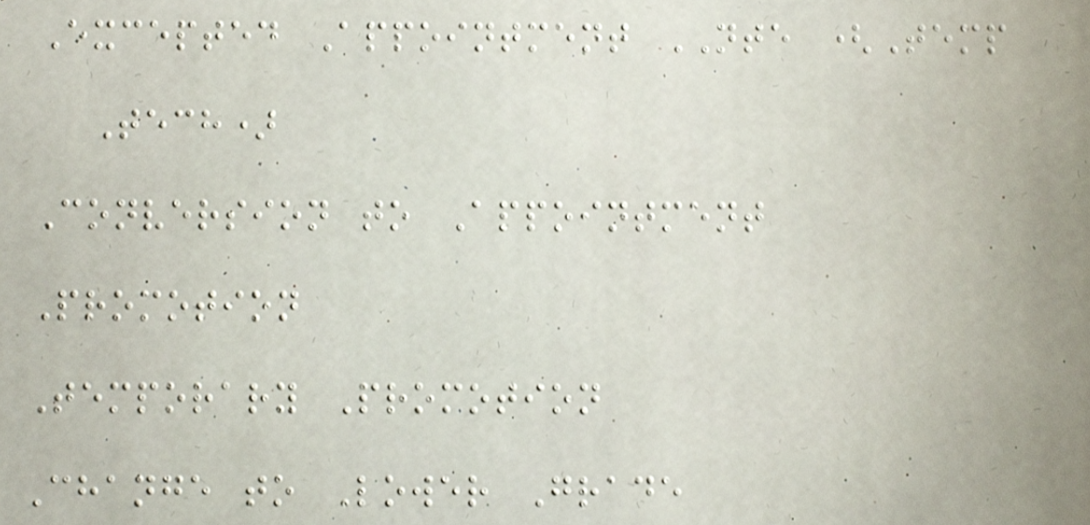Excepted Appointment NTE (Temp
Tech)
Conversion to Appointment
Promotion
Temporary Promotion
Change to Lower Grade
